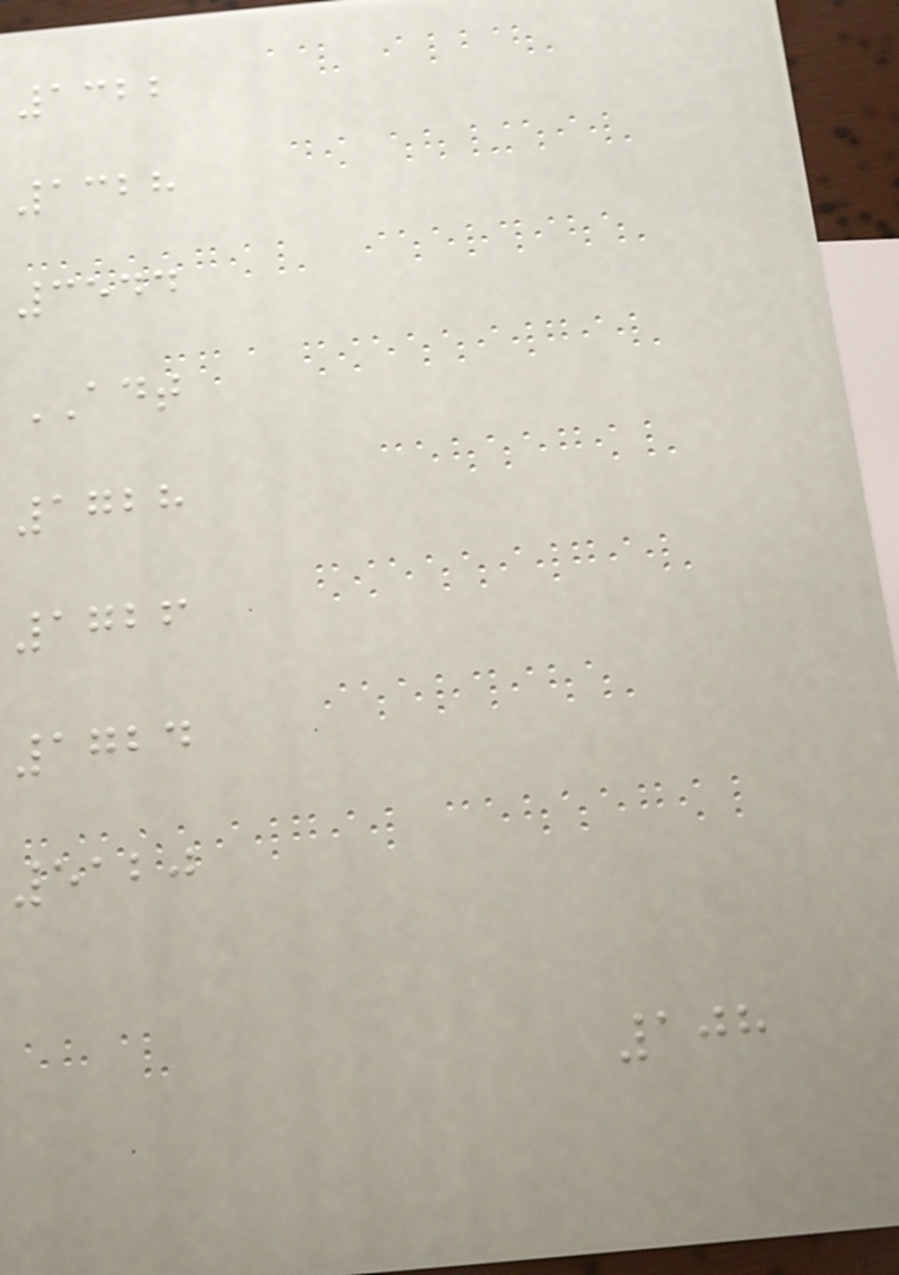1322
1328
3544
ADT
1728
1726
1724
5120
108
